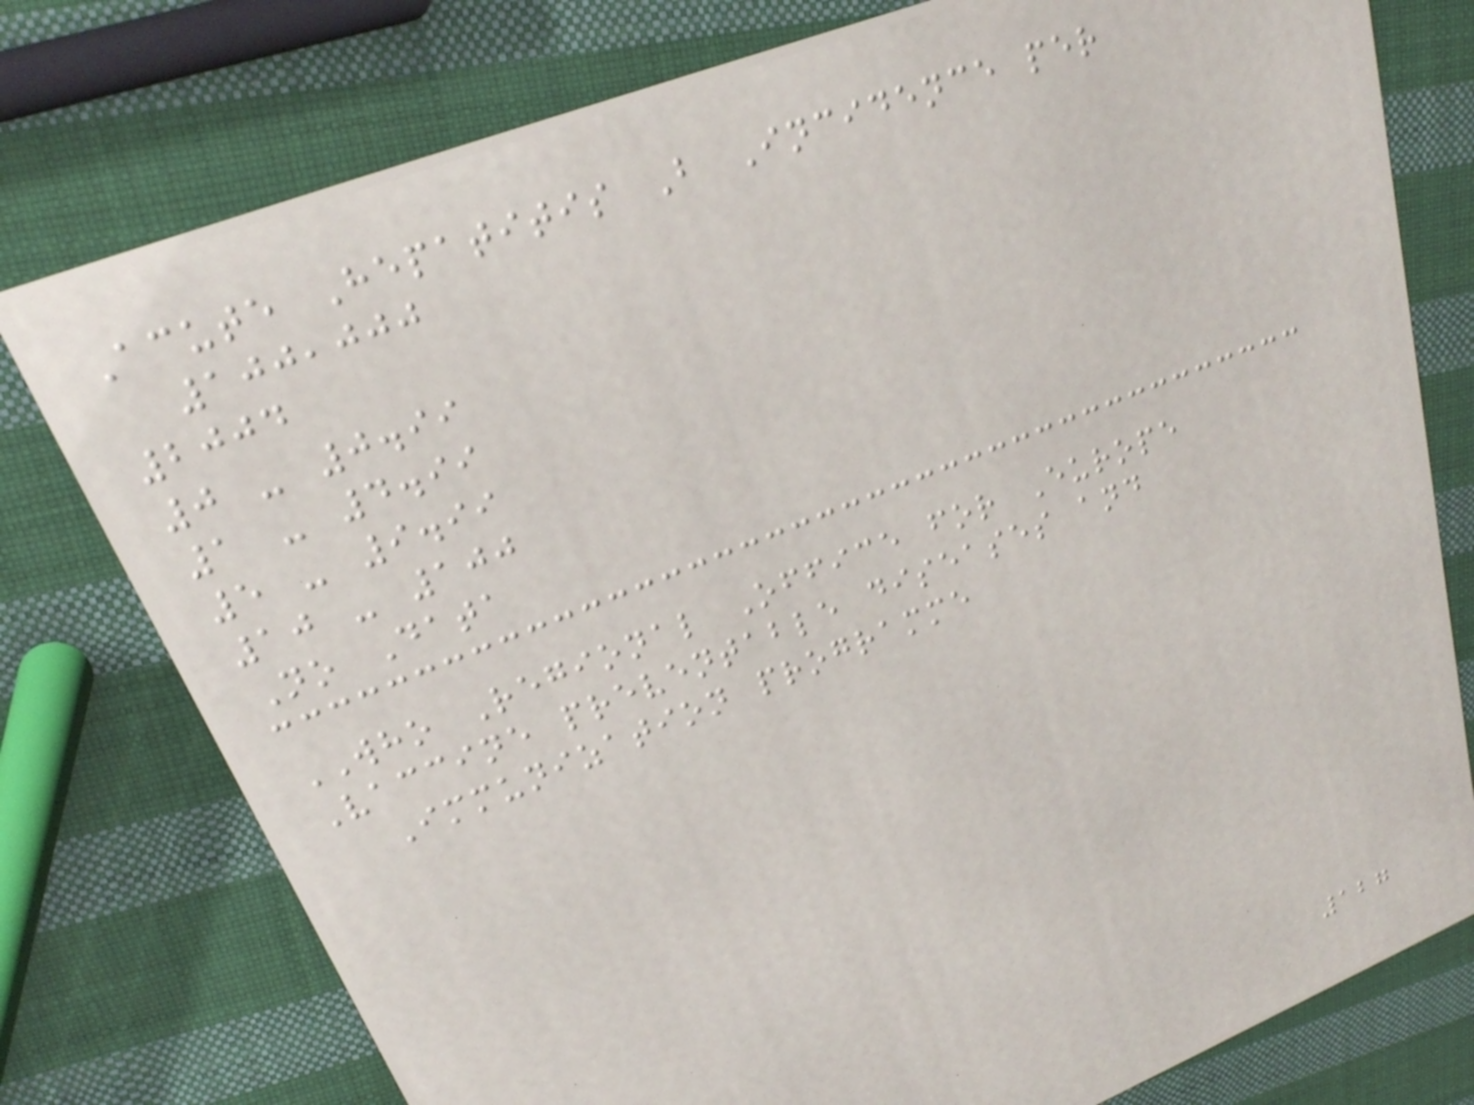Acute Hepatitis B Incidence per
100,000
2004
0 - 0.99
1 - 4.99
5 - 9.99
10 - 100
No Data
WHO Regional Office for Europe
Vaccine preventable diseases and
Immunization programme
127
